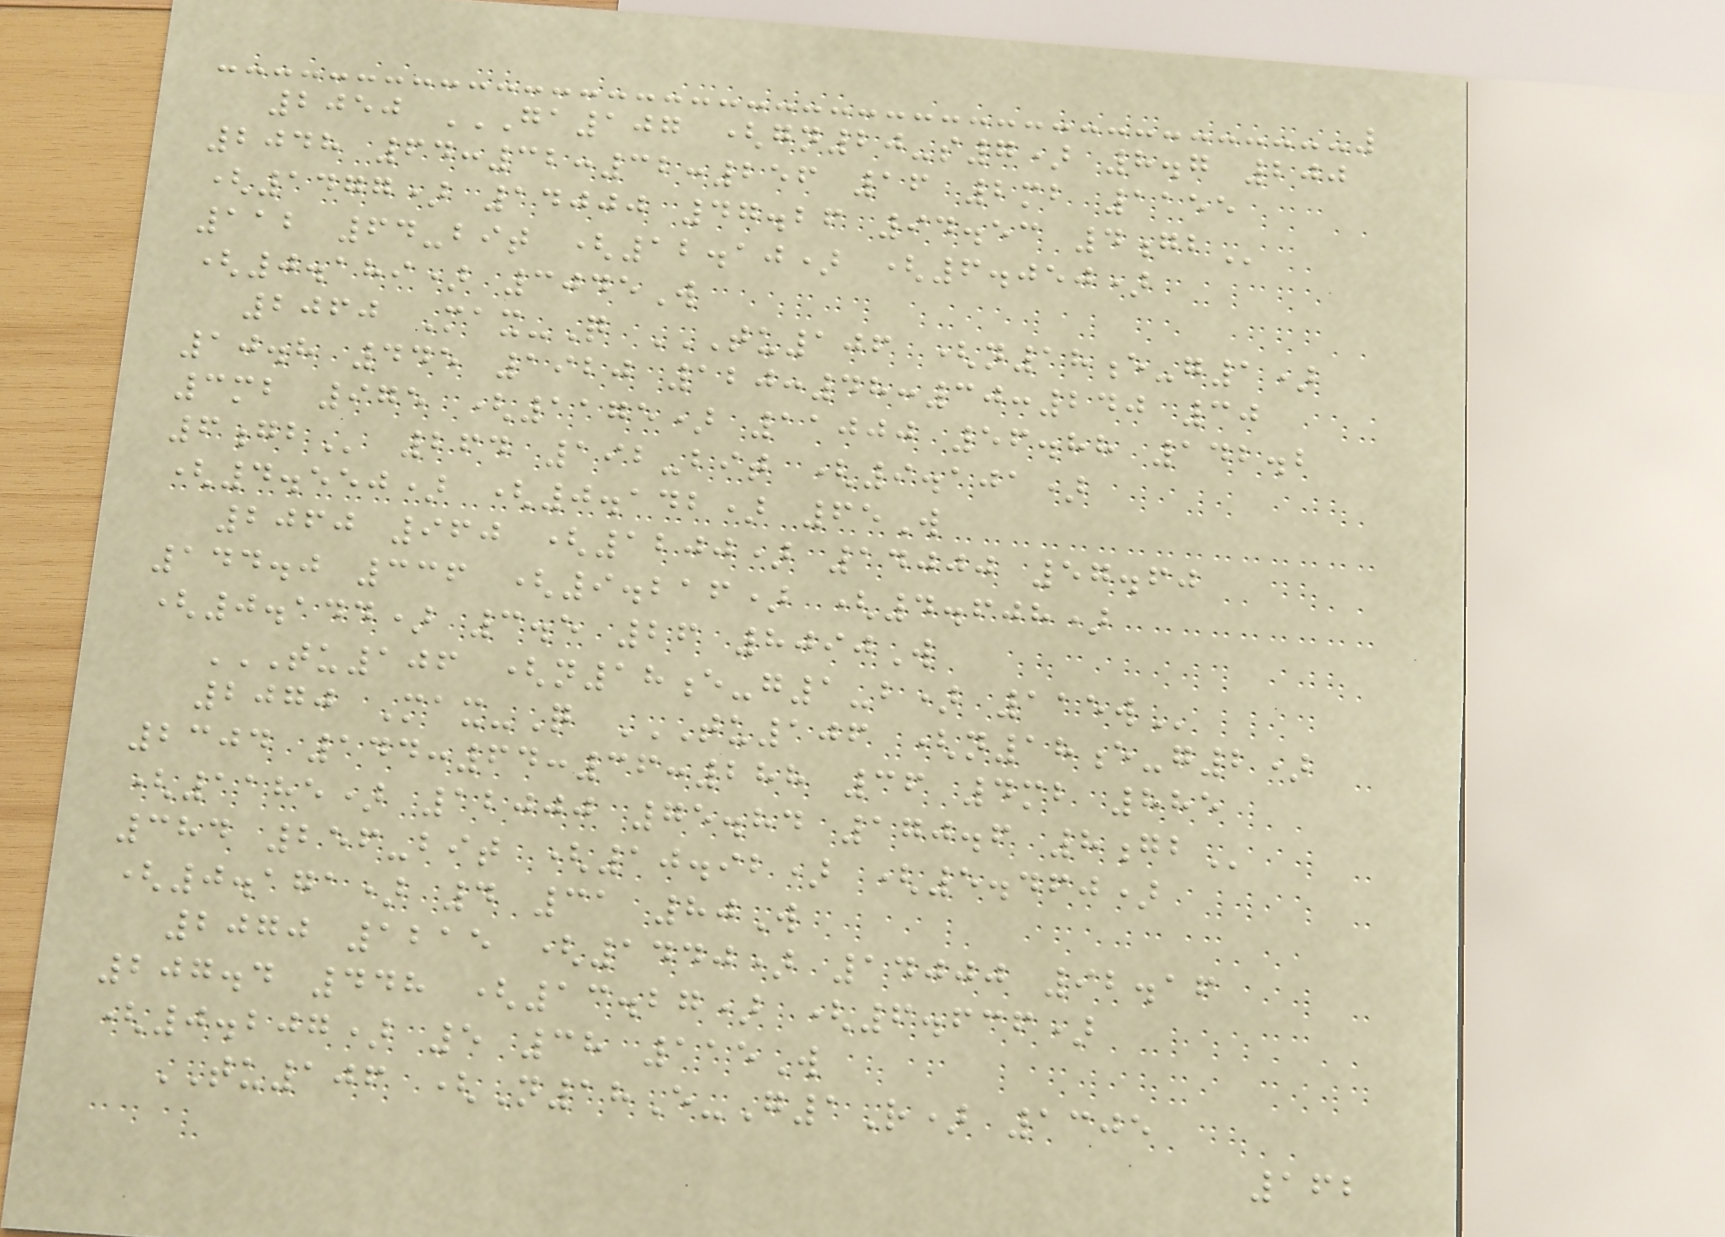2050 GA107 (GN20-S7) 8.7 200
2048 64:32:32:256 16 2MB 1155
(1477) 14000 47.26 94.53 4GB
112 64-bit (12.10) (6.050)
(0.189) 3045W
2060 Max-Q TU106 (N18E-G1)
10.8 445 1920 120:48:30:240 30
3MB 975 (1175) 11000 56.88 142.2
6GB 264 192-bit (9.101)
(4.550) (0.142) 65W
2060 960 (1200) 14000 57.60
144.0 336 (9.216) (4.608)
(0.144) 3.5 26 8090W
TU106 (N18E-G1-B) 115W
2070 Max-Q TU106 (N18E-G2)
2304 144:64:36:288 36 4MB 885
(1185) 12000 75.84 170.6 8GB
384 256-bit (10.92) (5.460)
(0.171) 4 31 80W
2070 1215 (1440) 14000 92.16
207.4 448 (13.27) (6.636)
(0.207) 5 38 115W
TU106 (N18E-G1R) 1305
162
